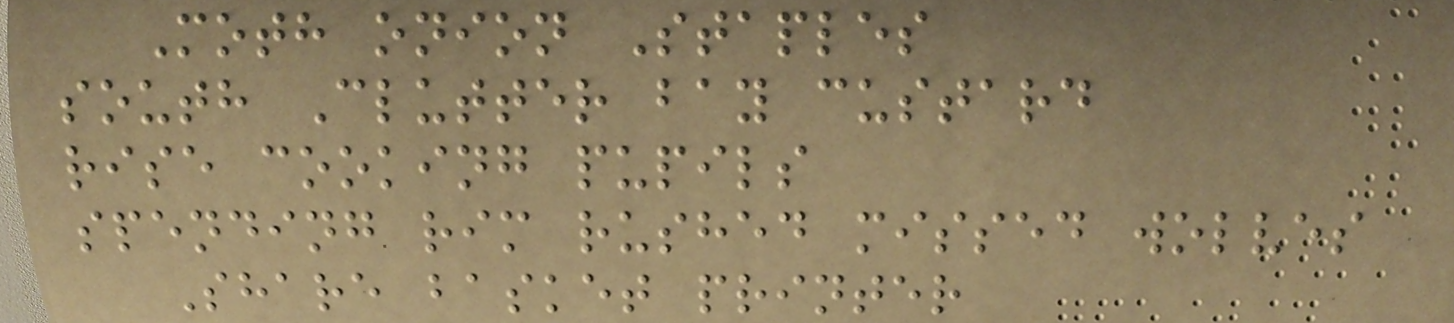Moth onion Staples
south Clutter bay custard
rise cooking pupils
spending rim rushed missed wolves
Share basket printer
